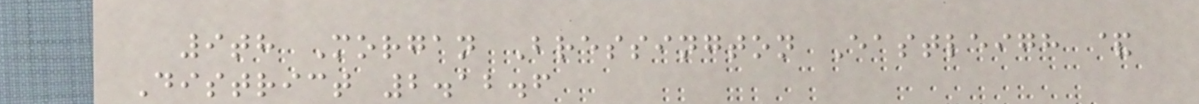9th Morgan Bressington Eastleigh &
District 2.12.6
